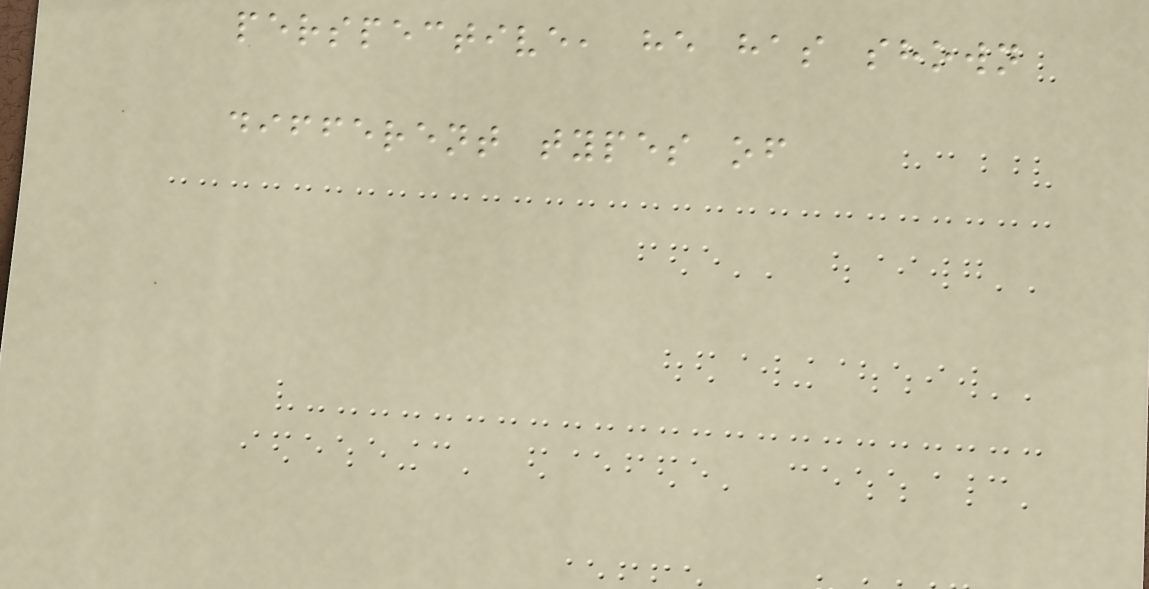perspective, he has shown
different types of
